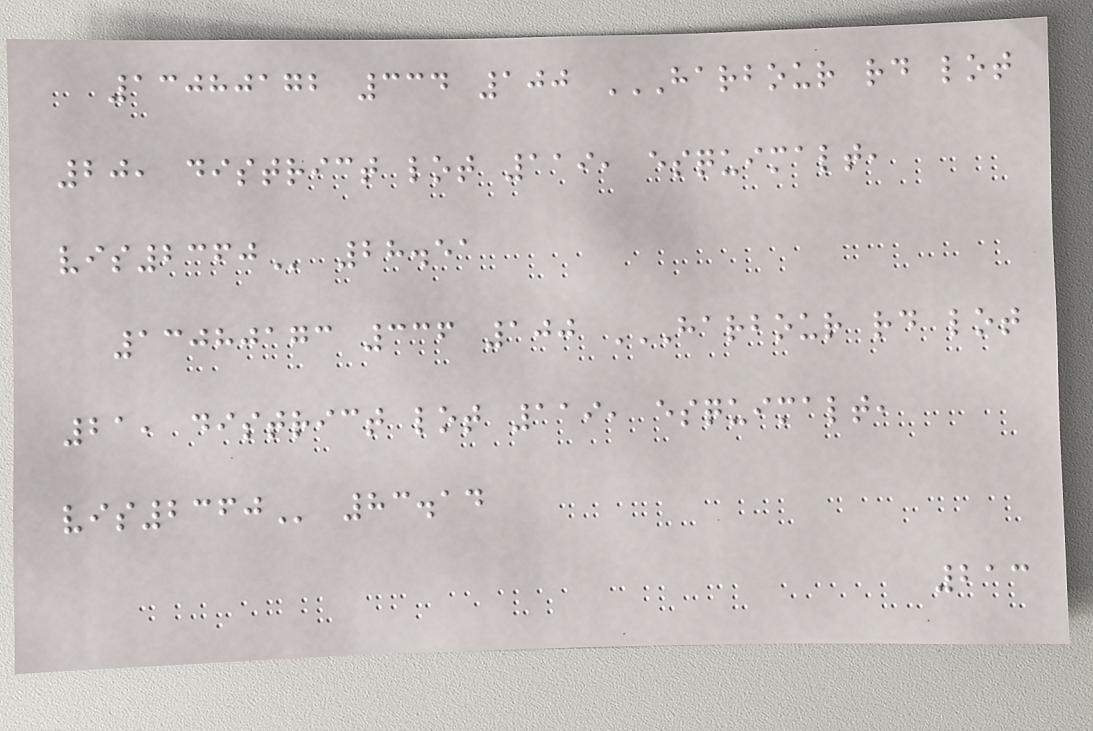13080172 334 100 HARBOUR RD LOT
20, DISTRICT LOT 119, ESQUIMALT,
VIS2360 28.51
13080173 336 100 HARBOUR RD LOT
21, DISTRICT LOT 119, ESQUIMALT,
VIS2360 83.14
213
